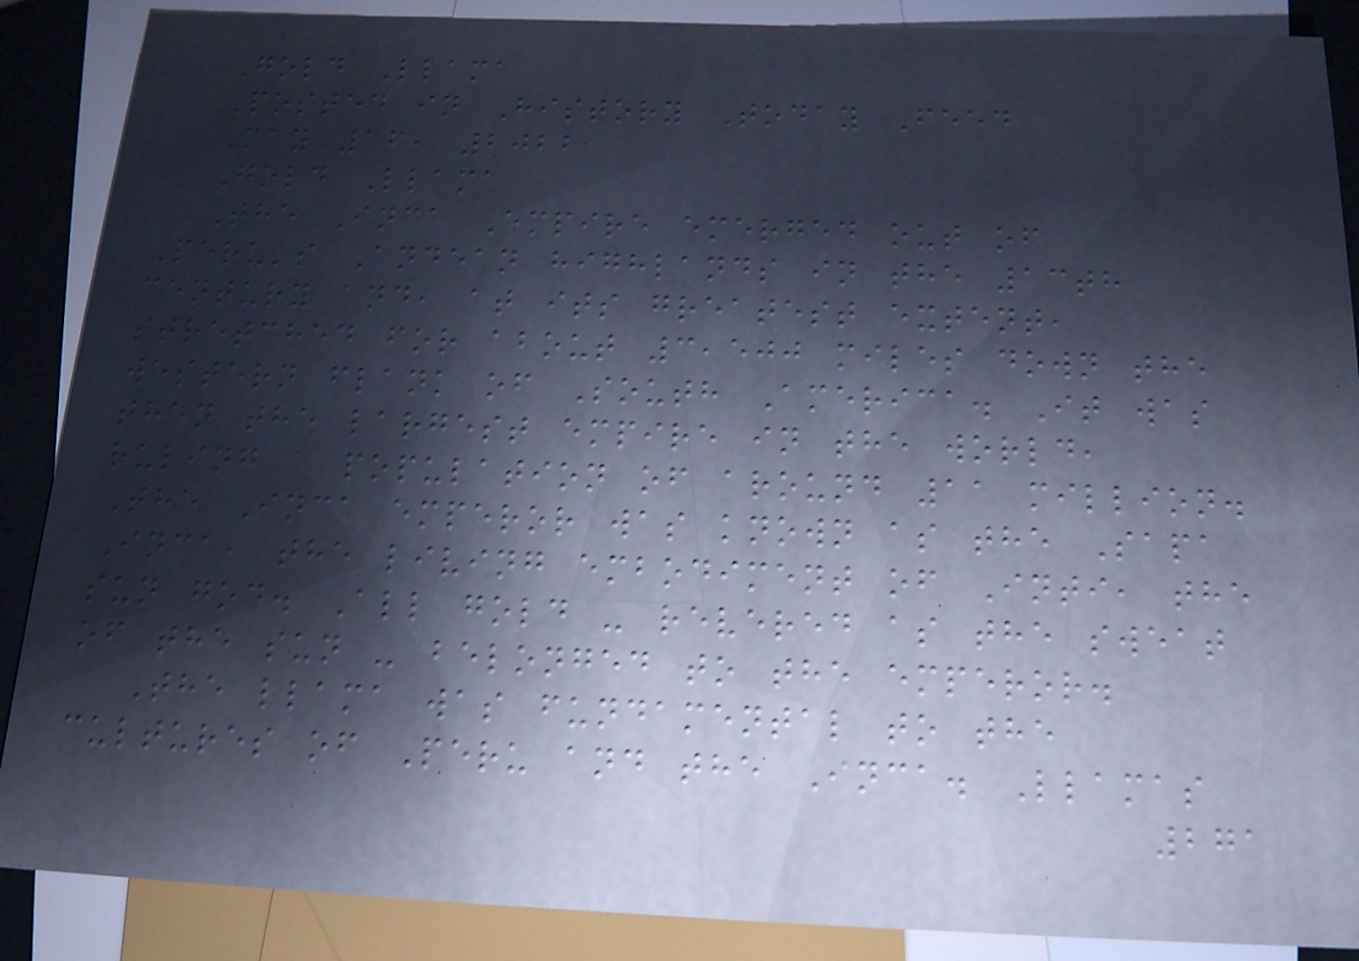Gold Llama
Posted in History Today Feed
May 16, 2022
Gold Llama
The Inca Empire emerged out of
Peru's Andean highlands in the 13th
century and, at its greatest extent,
stretched for about 3,500 miles down the
western flank of South America. It was
then the largest empire in the world,
ruling a population of around 11 million.
The Inca emperor was known as the Sapa
Inca, the living embodiment of Inti, the
sun god. All gold - revered as the sweat
of the sun - belonged to the emperor.
The llama was fundamental to the
cultures of Peru and the Inca. Llamas
271
